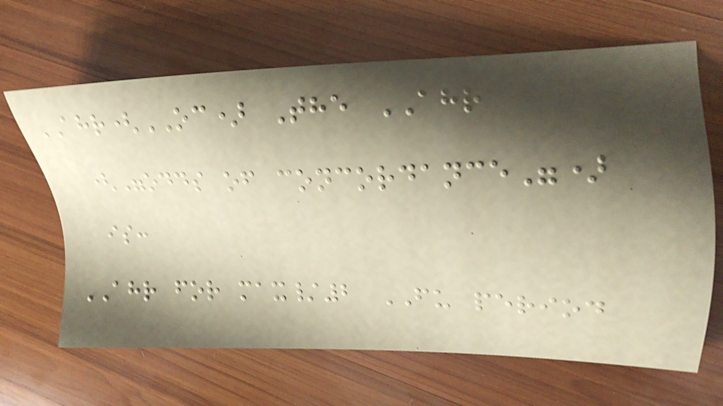AHR(OC) The AHR
("odds of concordance")
is:
AHR for max/2 FU period
